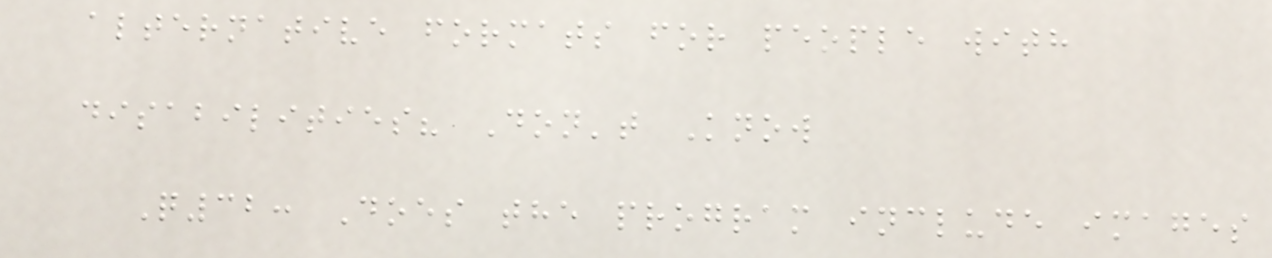alternative formats for people with
disabilities? Don't Know
Q32: Does the program include images
